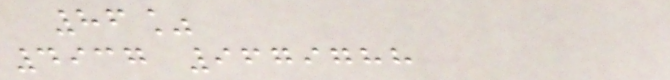86%
4937 9679788
